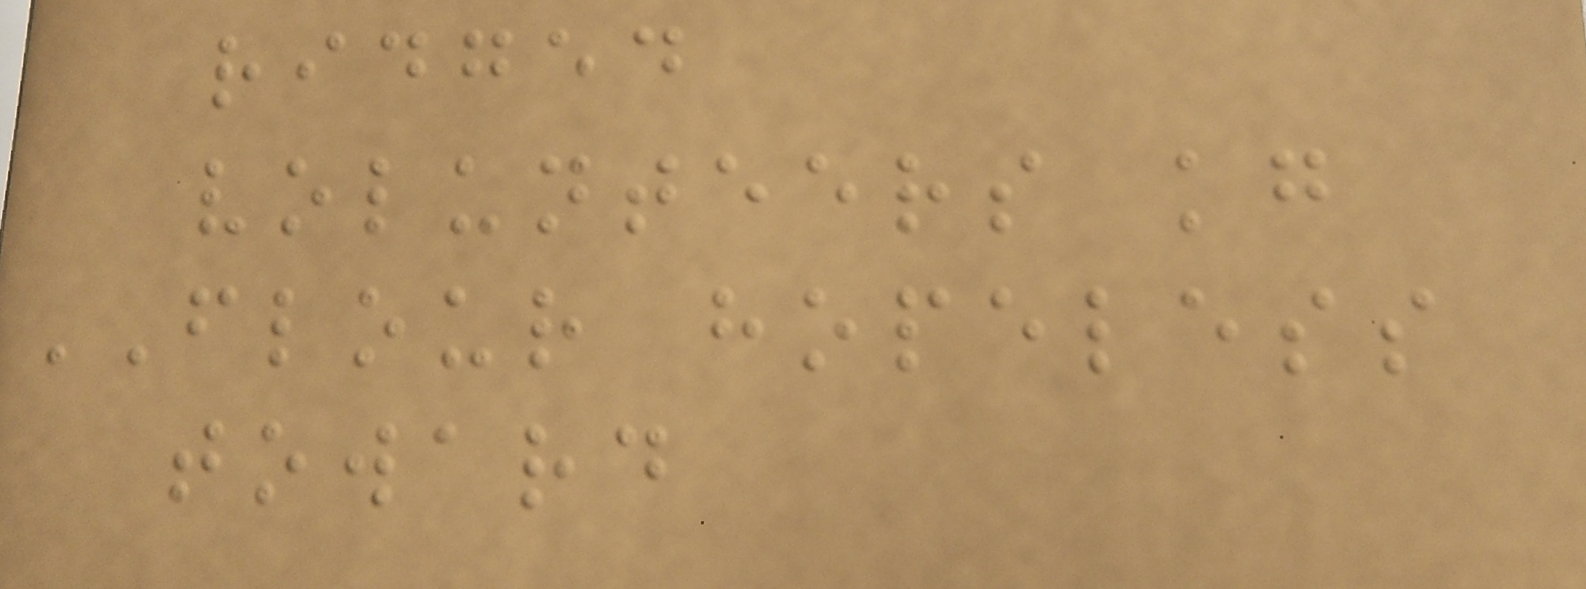ridged
volunteers kg
FLOUR hopeless
toward
